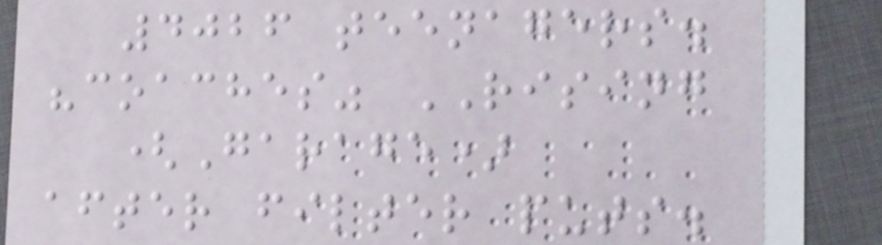4026 teenagers.
"coaches" RISING
(Garage)
after filter puts.
